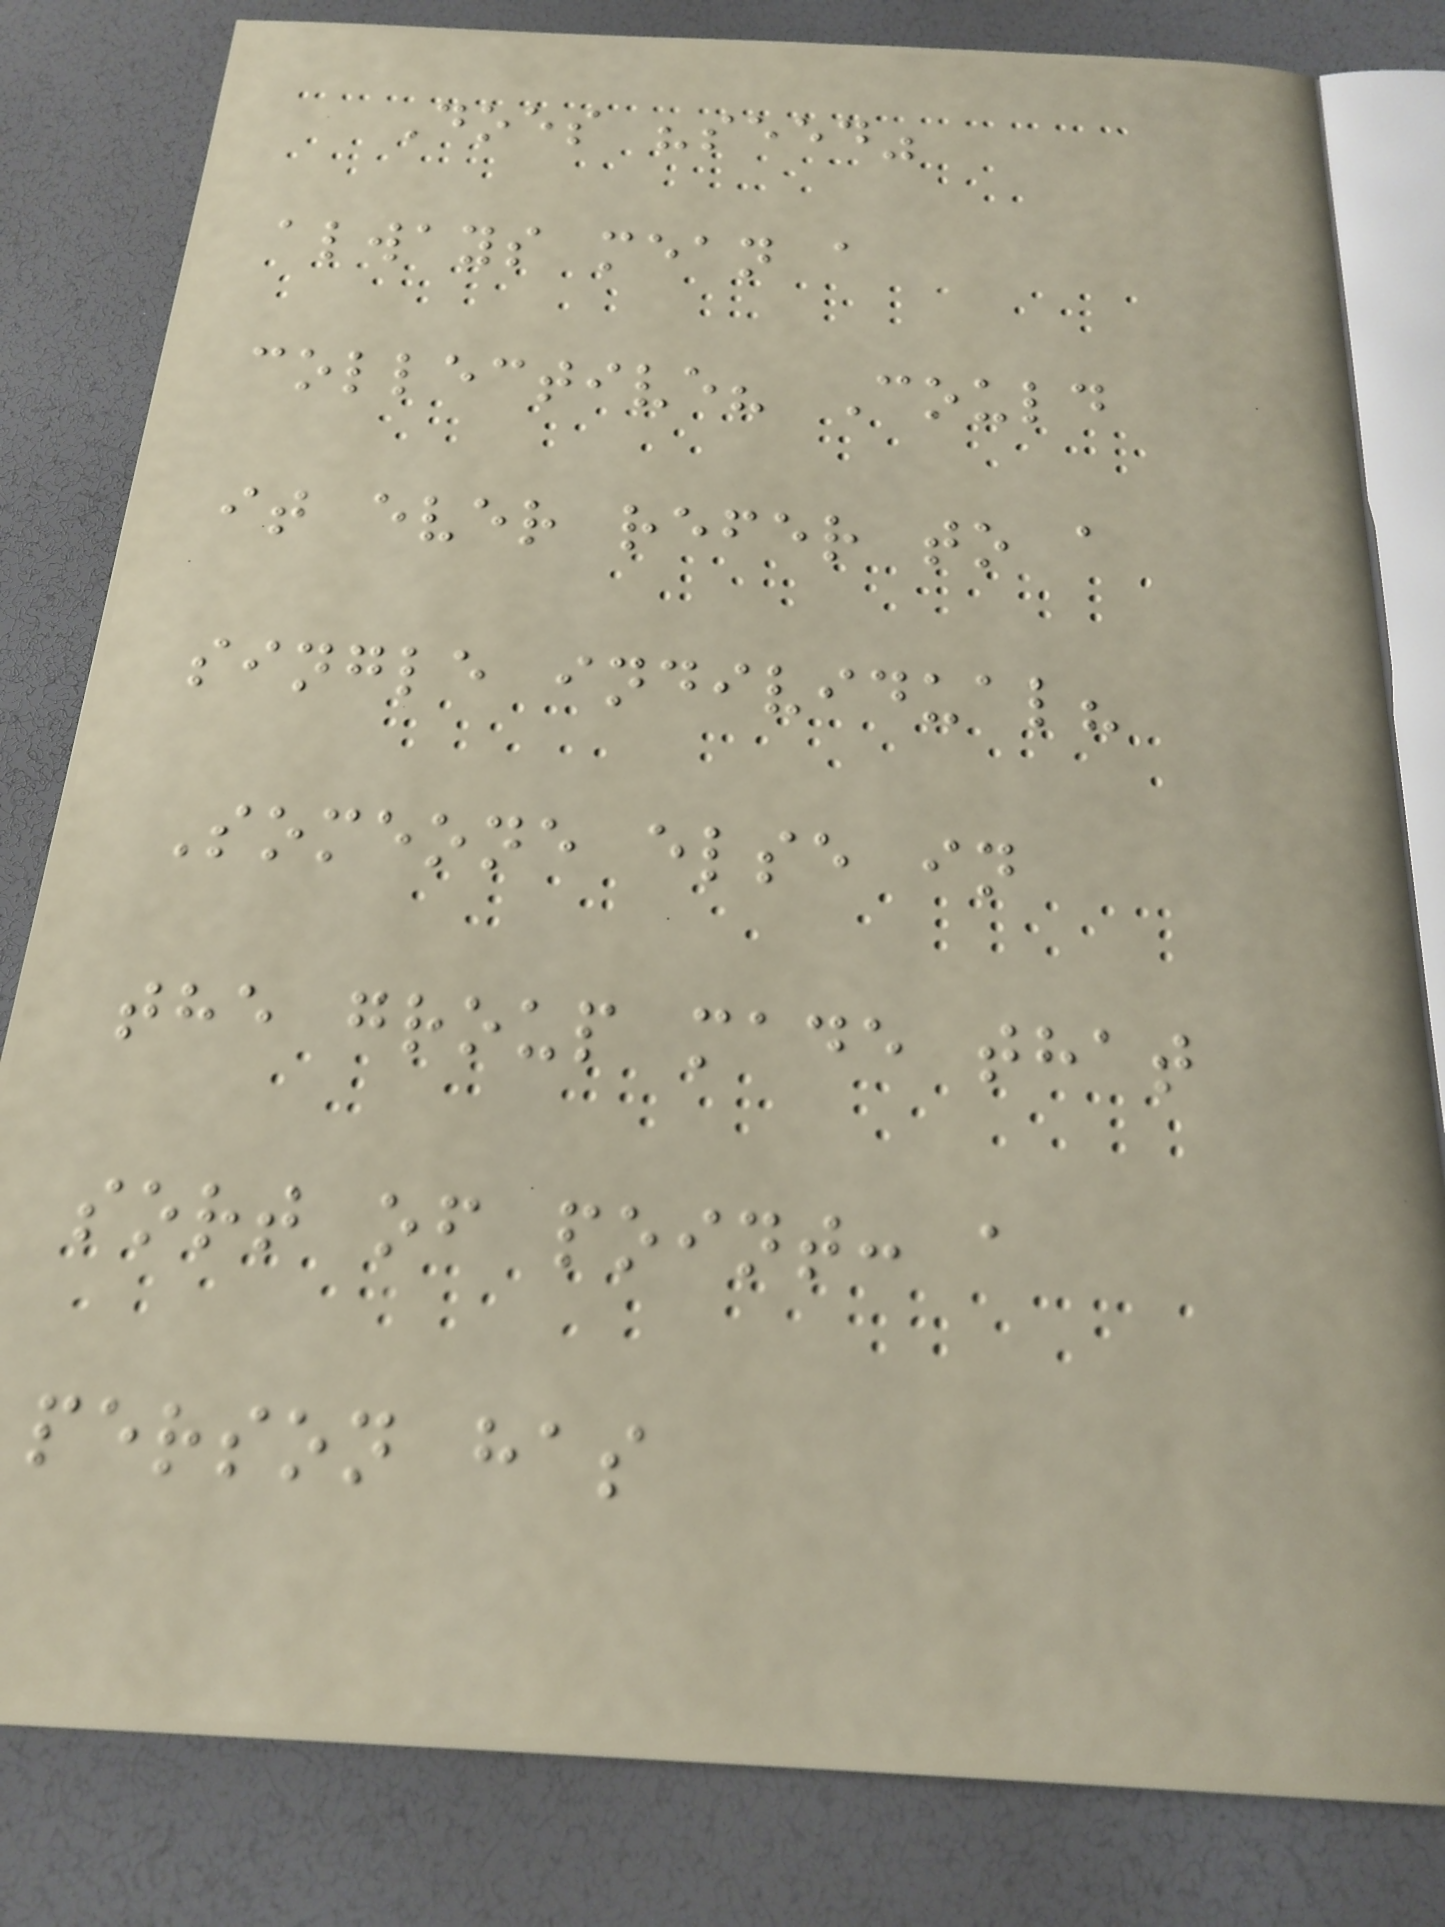Does "seed"
always mean a
collective? Could
it ever refer to a
single individual?
Someone else in
the group made that
sort of point: a
person has
